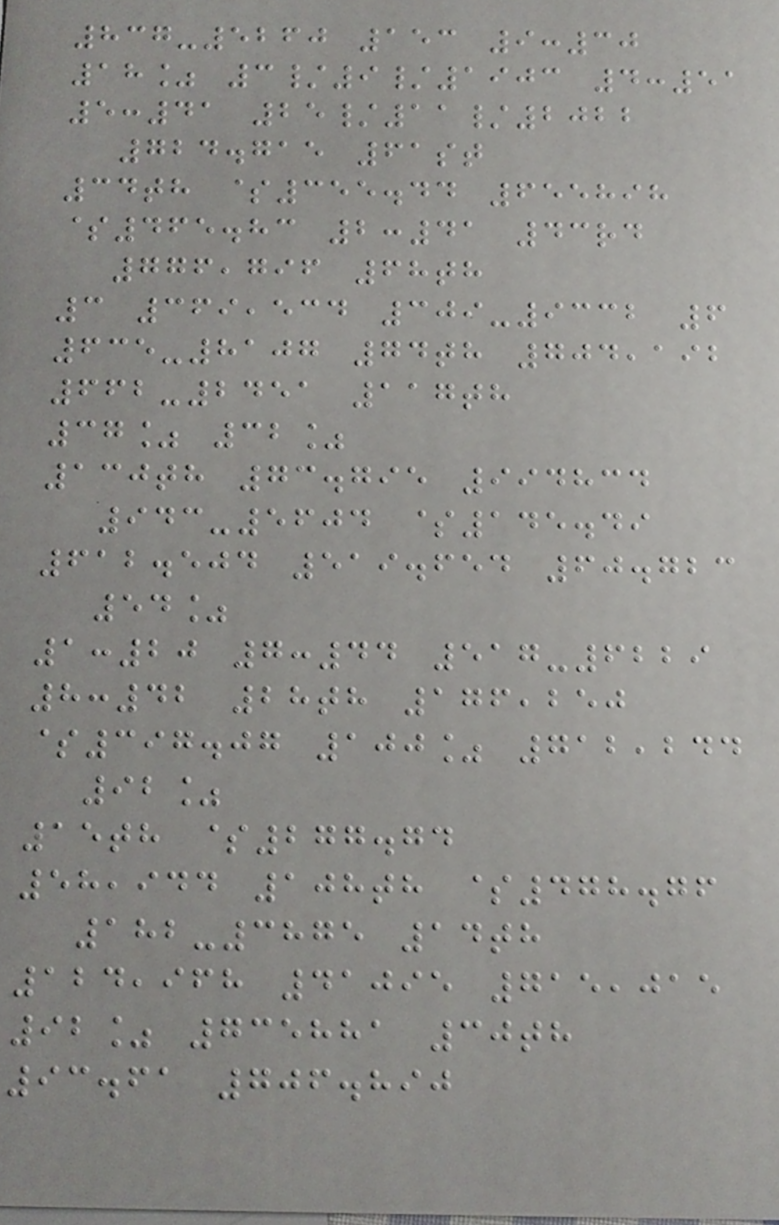837-5260 153 9:30
18% 3/9/1903 4:51
5:41 25/11/2022
724.715 61st
34th $355.44 655898
$465.83 2:41 43rd
776,796 68th
3 369,534 309-9332 6
635-8107 74th 704,192
662-2451 117th
37% 32%
130th 73.795 994834
943-5604 $145.49
612.504 519.654 60.723
54%
1:20 7:44 517-6229
8:42 28th 176,250
$397.07 100% 712,244
92%
15th $277.74
58,944 108th $478.76
182-3875 14th
124,968 41095 715,015
92% 735881 30th
93.61 706.890
